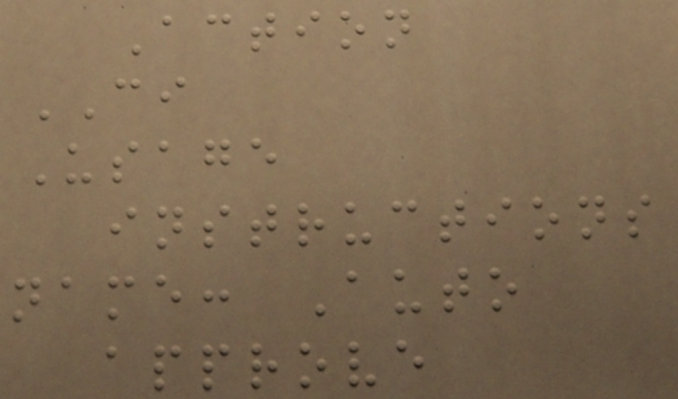Action
CI
Usage
instructions
name: Auto
approve
